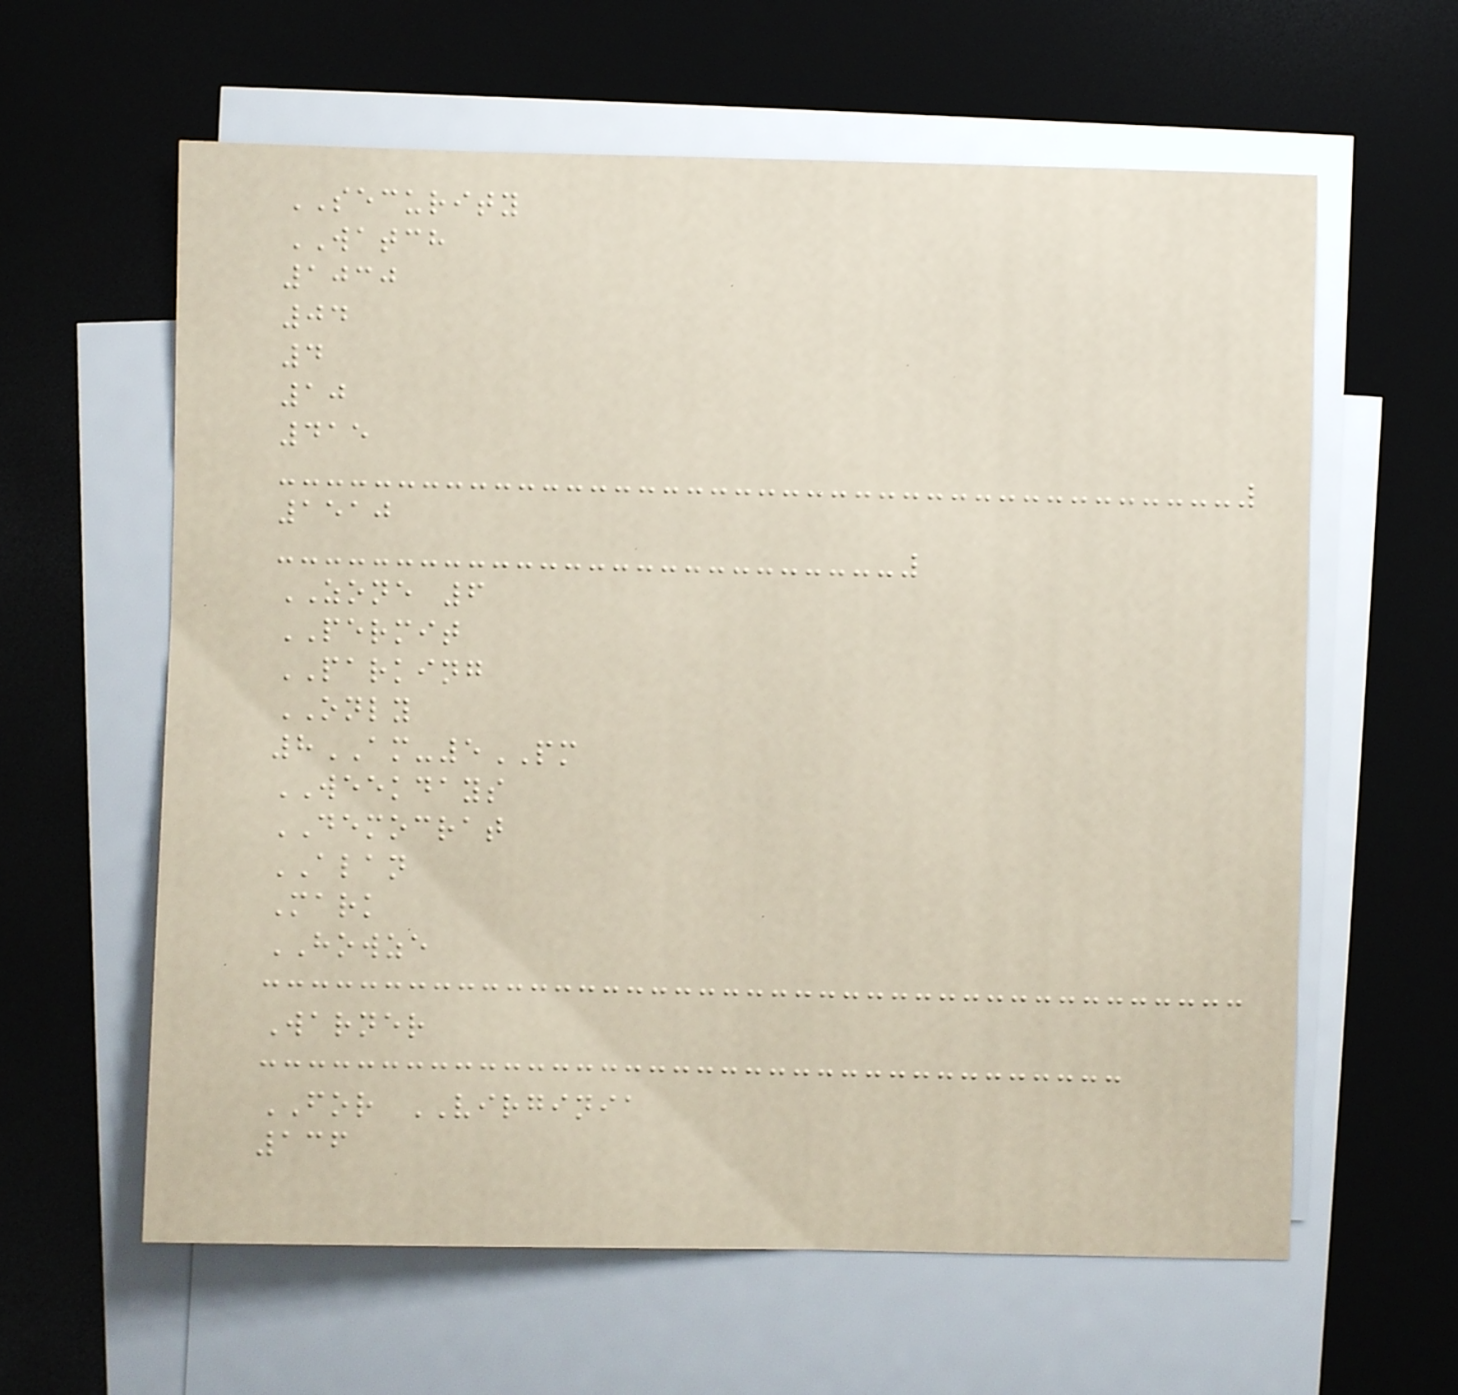SECURITY
WATCH
1030
04
4
10
415
1510
ZONE 6
PERMIT
PARKING
ONLY
8AM-5PM
WEEKDAYS
DEMOCRAT
ALAN
Mark
HOWZE
Warner
FOR VIRGINIA
136
